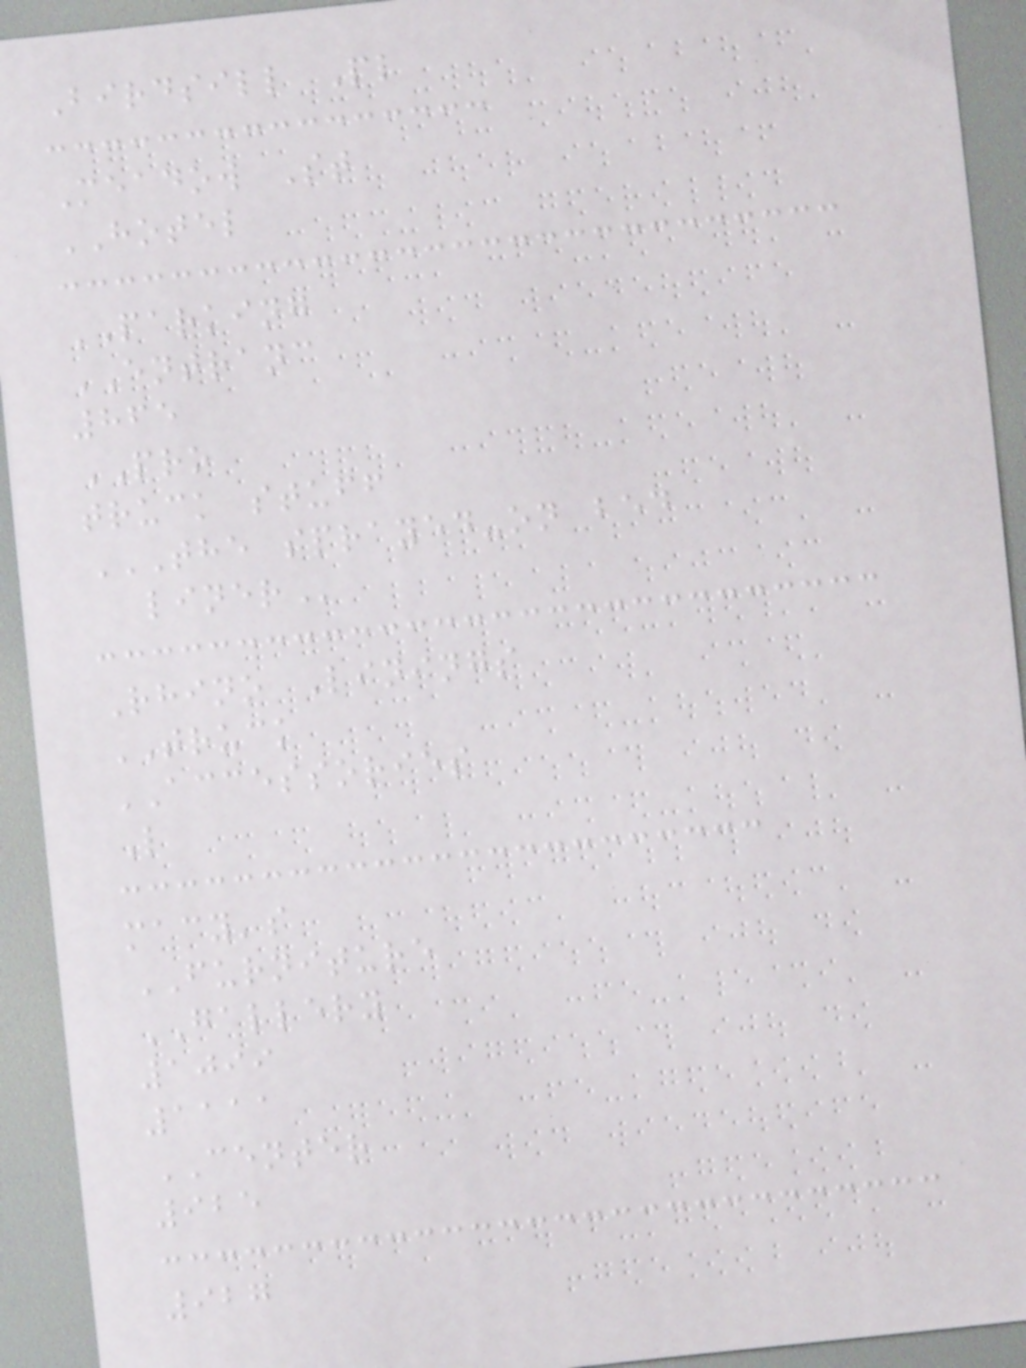Birdsill Pl
Meadow St
HOTEL
PARKING
ENTRANC
865
PRO
truck stuff
THE SPRAYED-ON BED
LINER
Rhino Linings
TRUCK
ACCESSORIES
L
macy's
FURNITURE
GALLERY
1099
1111
CENTER
925
927
